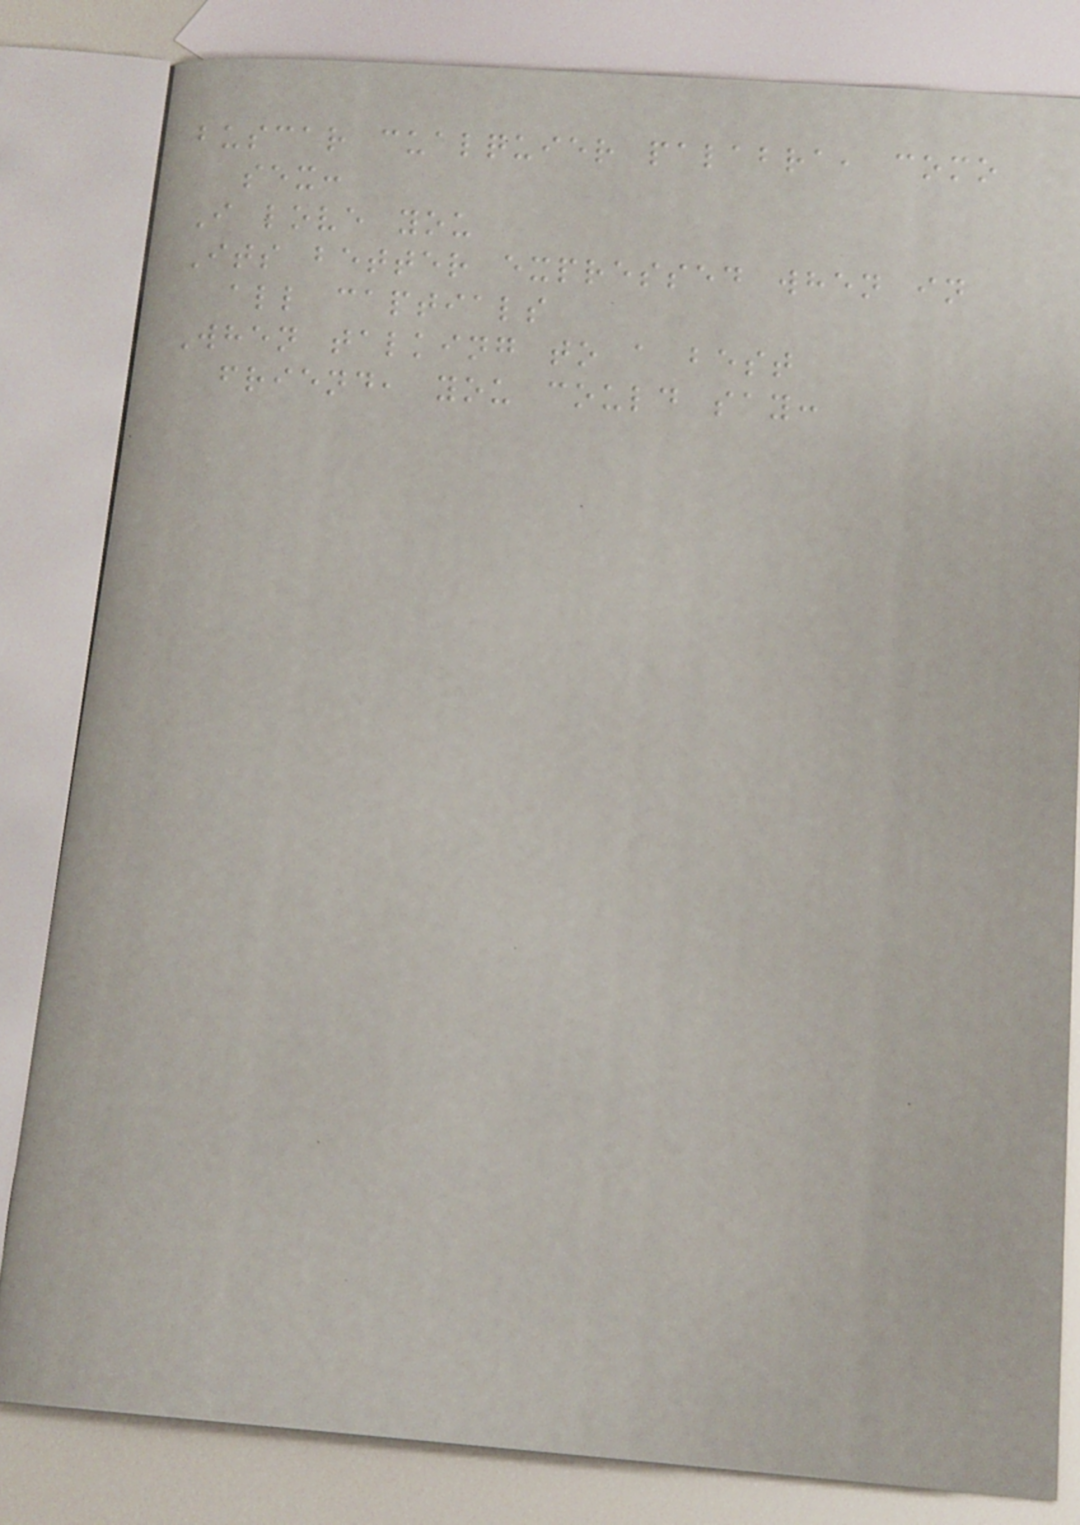buscar cualquier palabra, como
sex:
I love you
Its better expressed when in
all captials
When talking to a best
friend, you could say:
